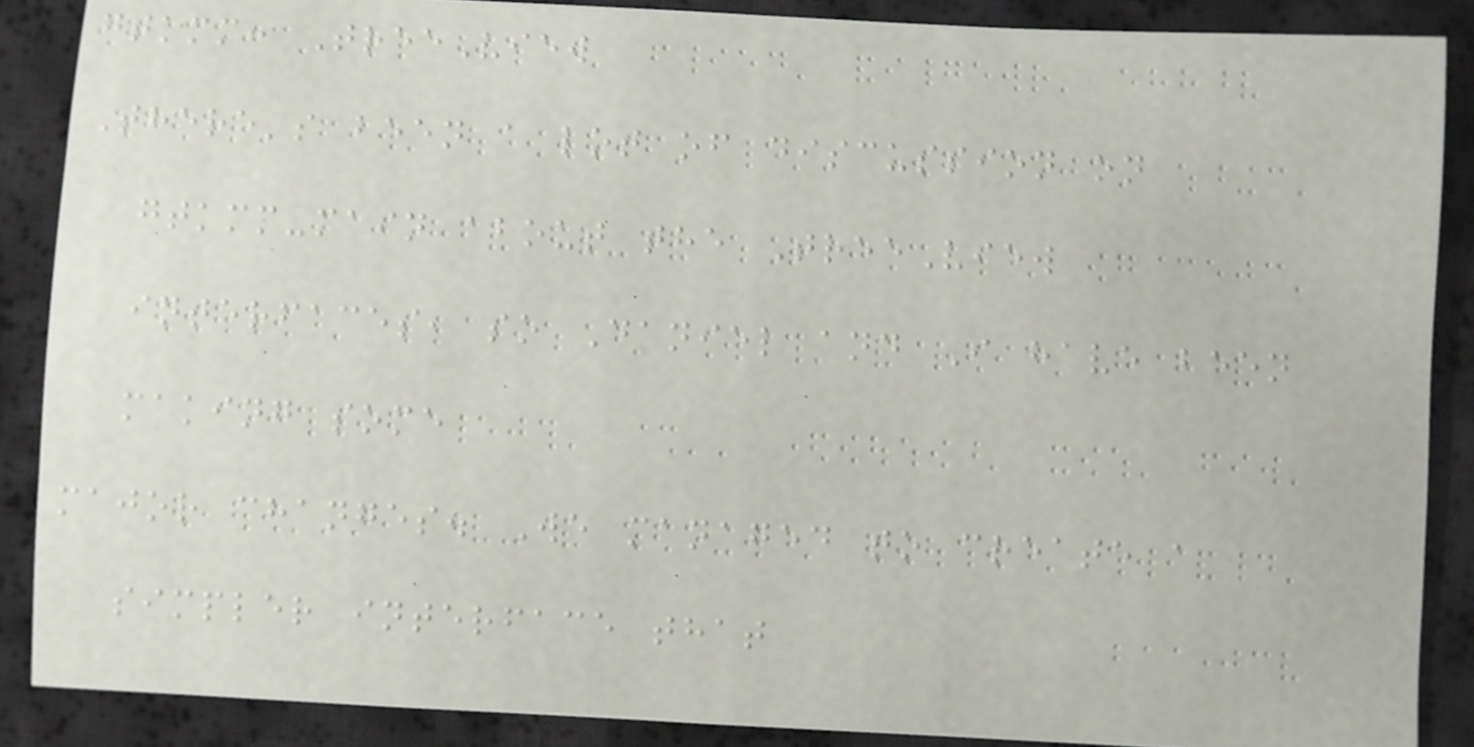gtkmm: TreeView
There's been a lot of discussion on
gtkmm-main about the TreeView
interfaces, so Daniel and I have been
making some
major changes. We managed to create a
simpler interface that
